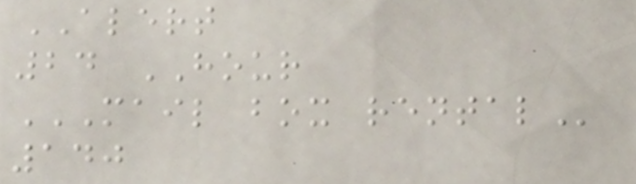ALERT
24 HOUR
MAIL BOX RENTAL
140
